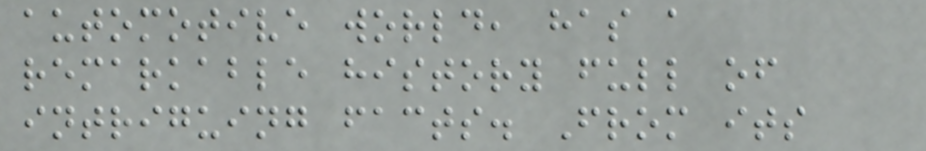automotive world, has a
remarkable history full of
intriguing facts. From its
